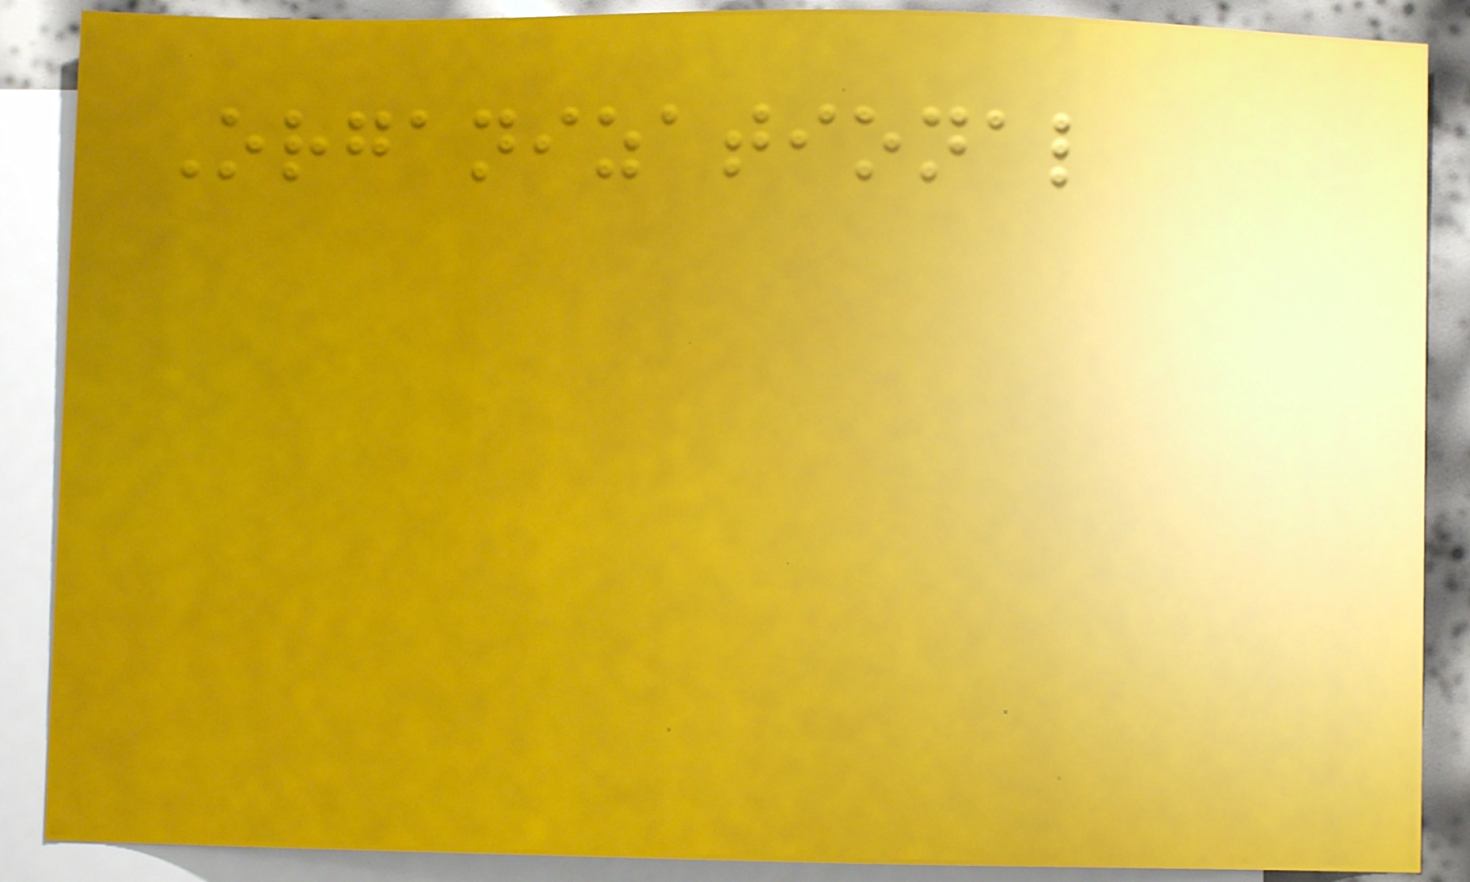Organizational
